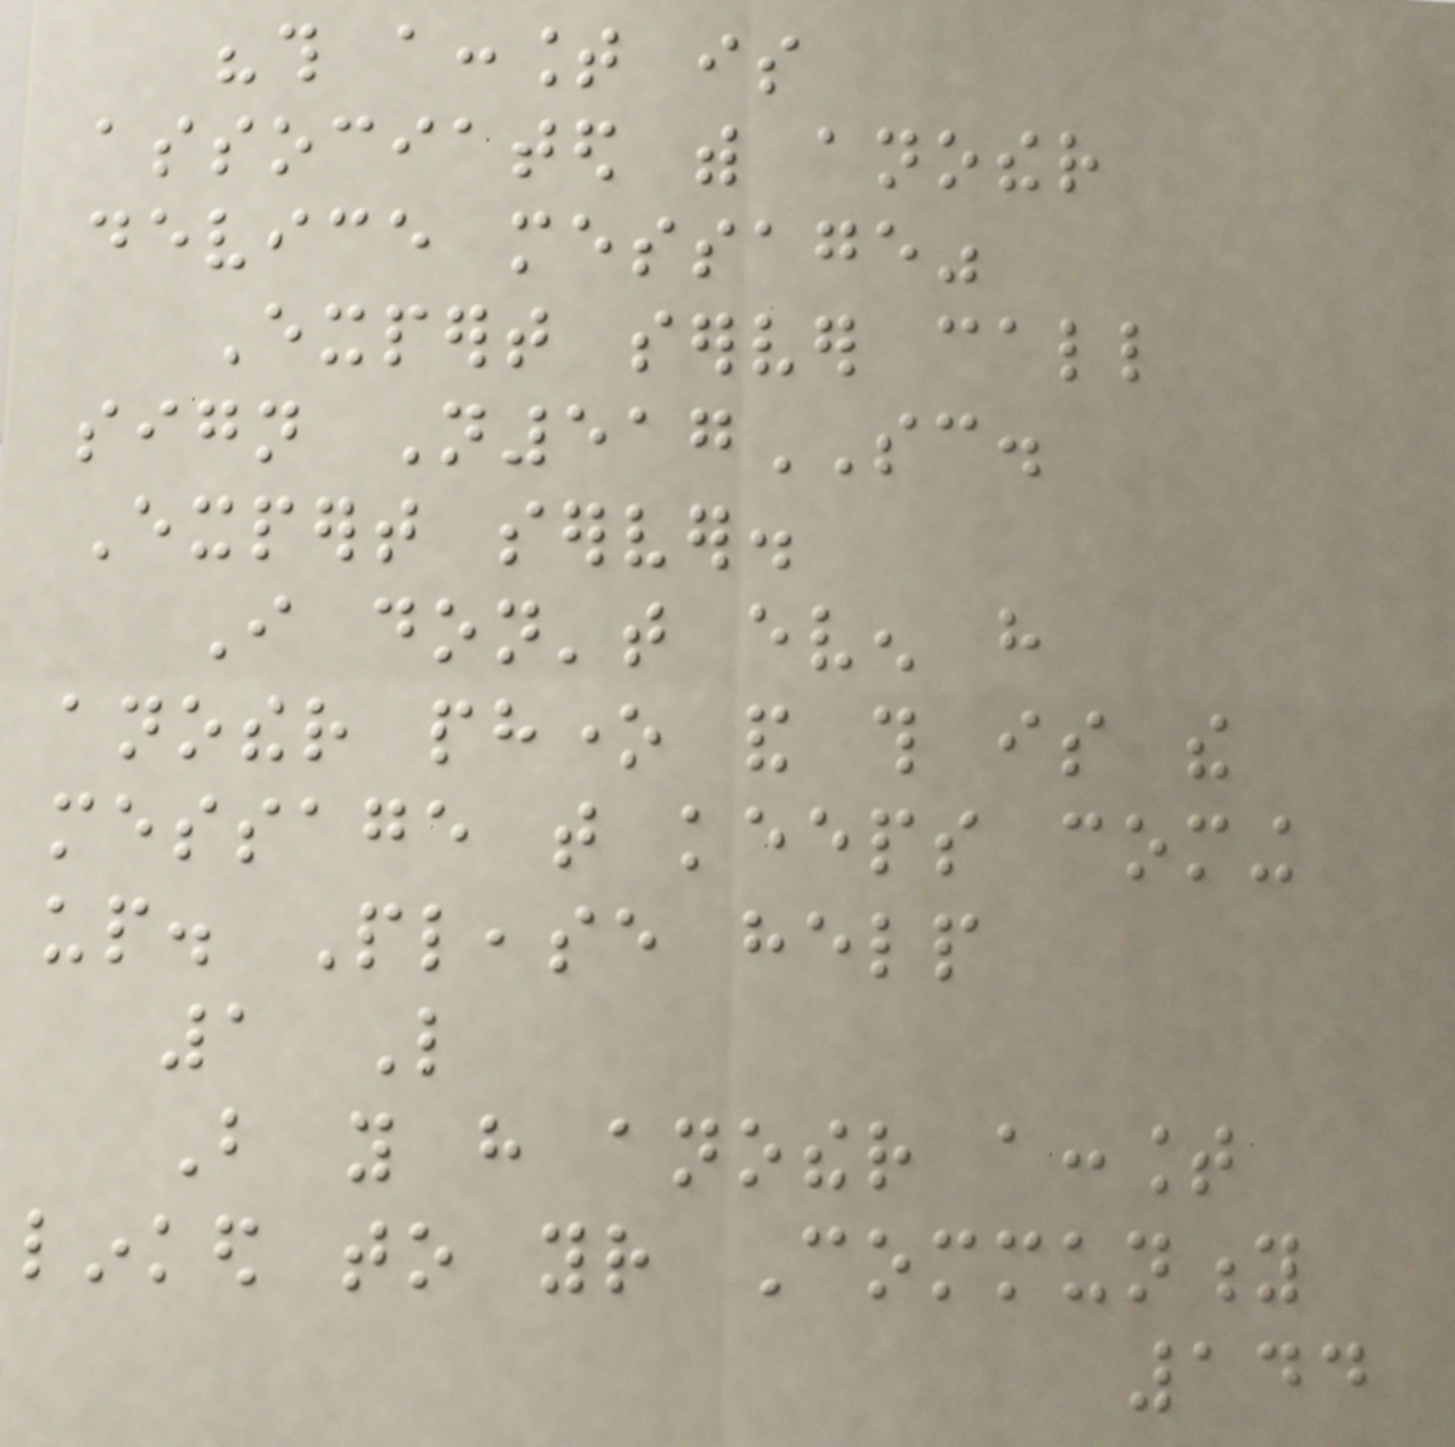"this account is
associated with another
device message"
Expert server call
sign N517SC.
Expert server.
I don't even have
another phone and this is the
message that keeps coming
up. Please help
1 Like
But you have another account
linked to your Community
144
